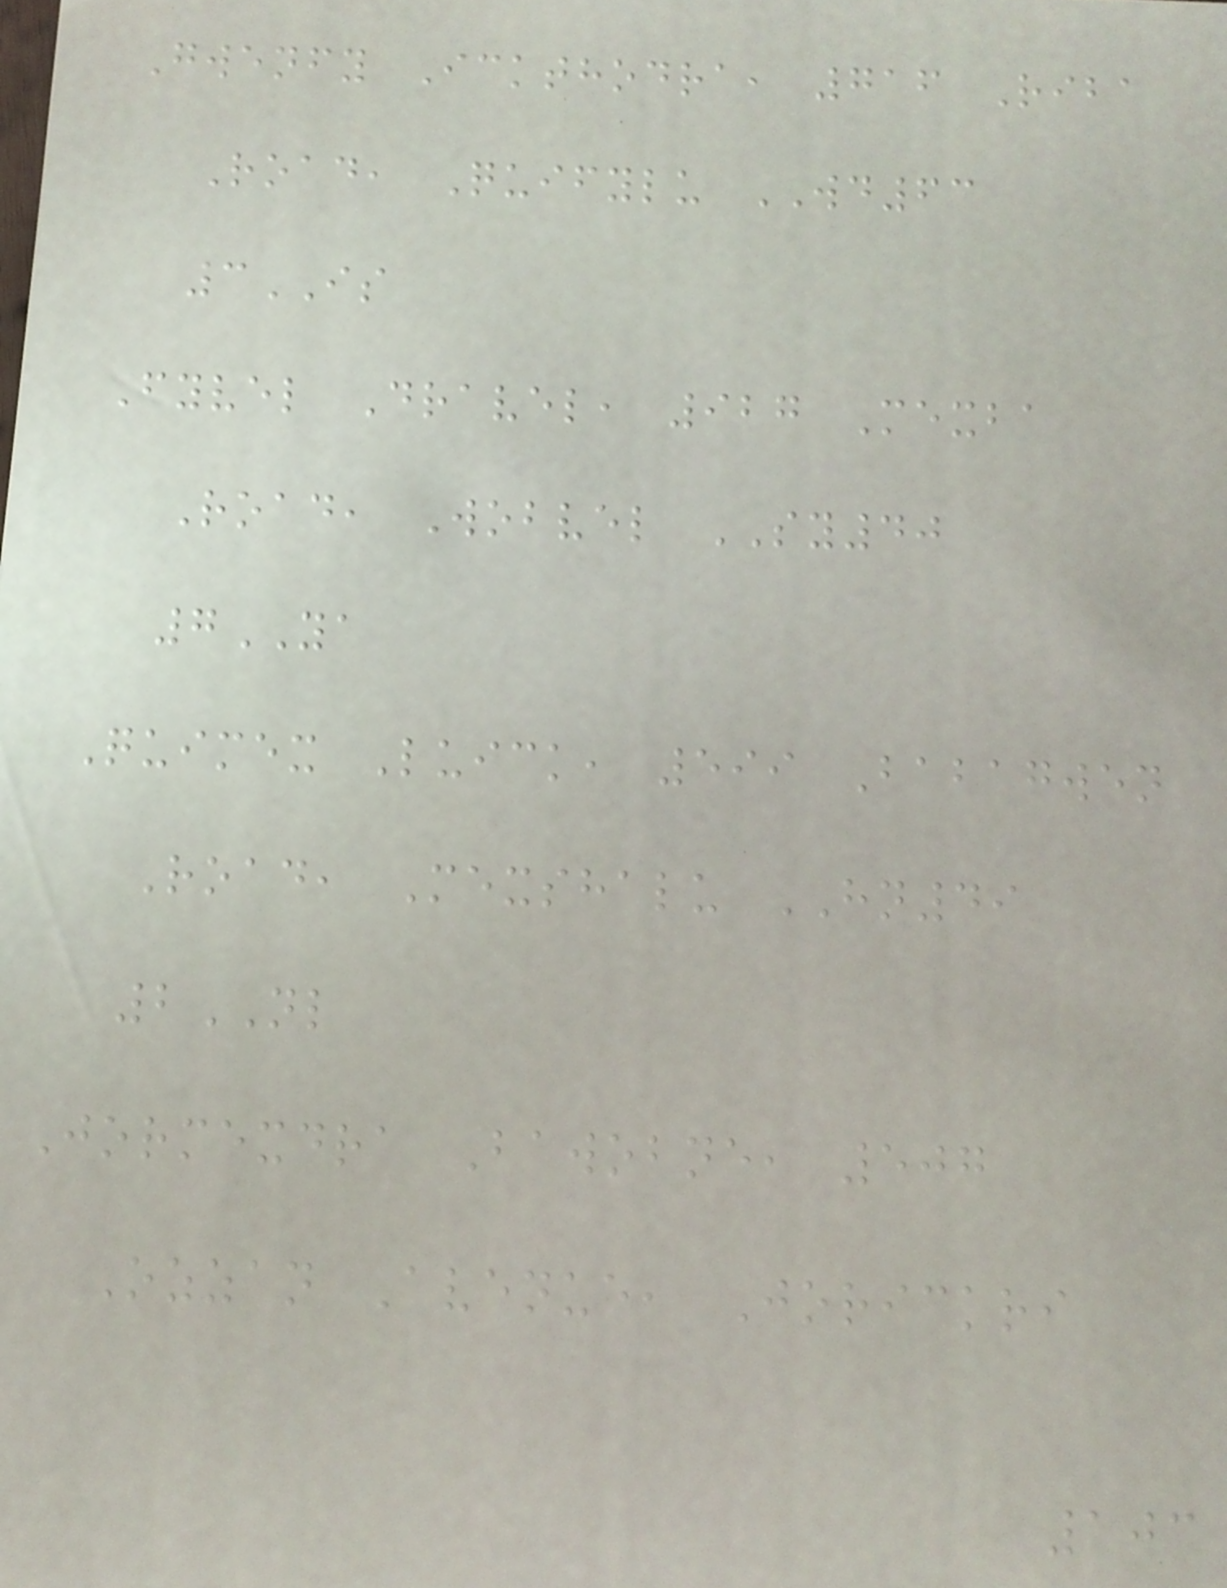Gwenfy Ickthodra, 716 Riba
Road, Quifylu WD63
3IS
Fyvel Dravel, 927 Mexba
Road, Wobvel SY40
7YA
Quimex Luick, 599 Babagwen
Road, Mexshalu HN49
2NL
Jormexdra Bawobne, 507
Ozzan Avenue, Jorickri
103
